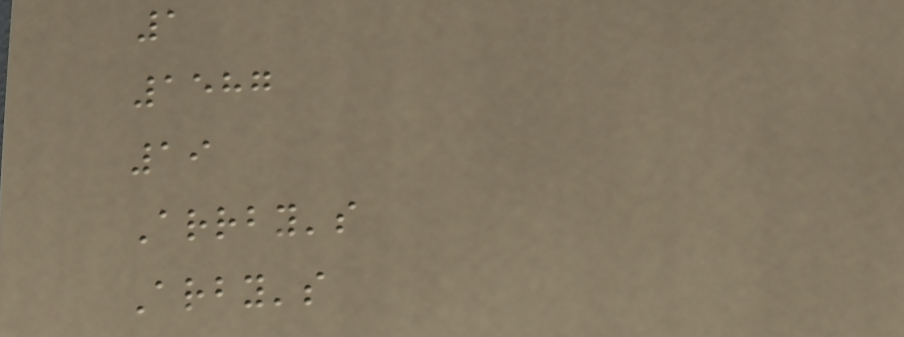1
1587
19
Arrby's
Arby's
